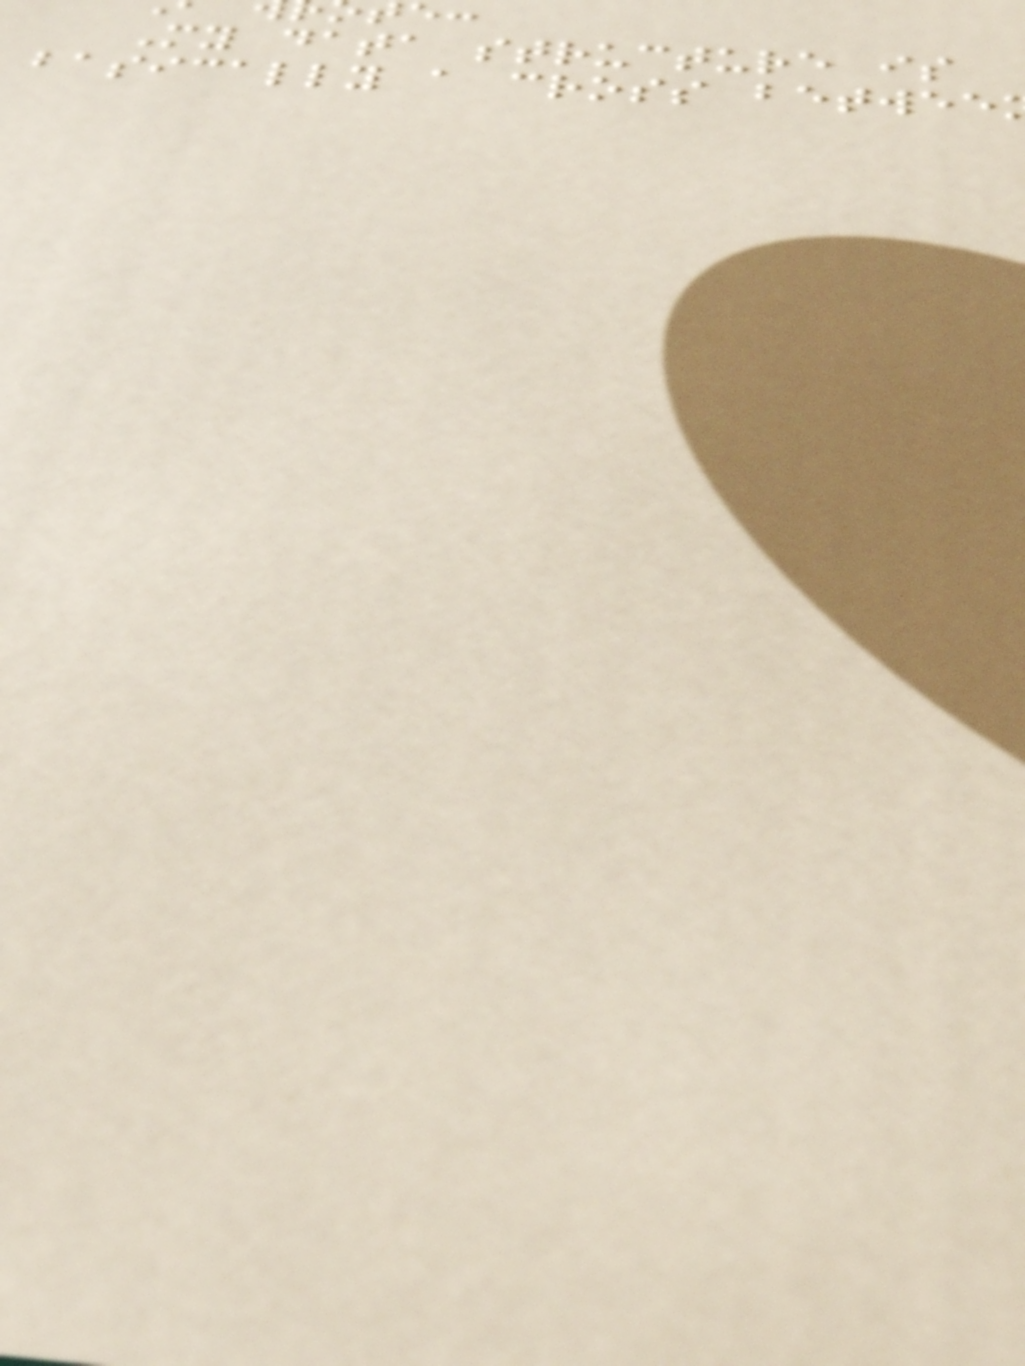My data structure is
basically a cross betwee
